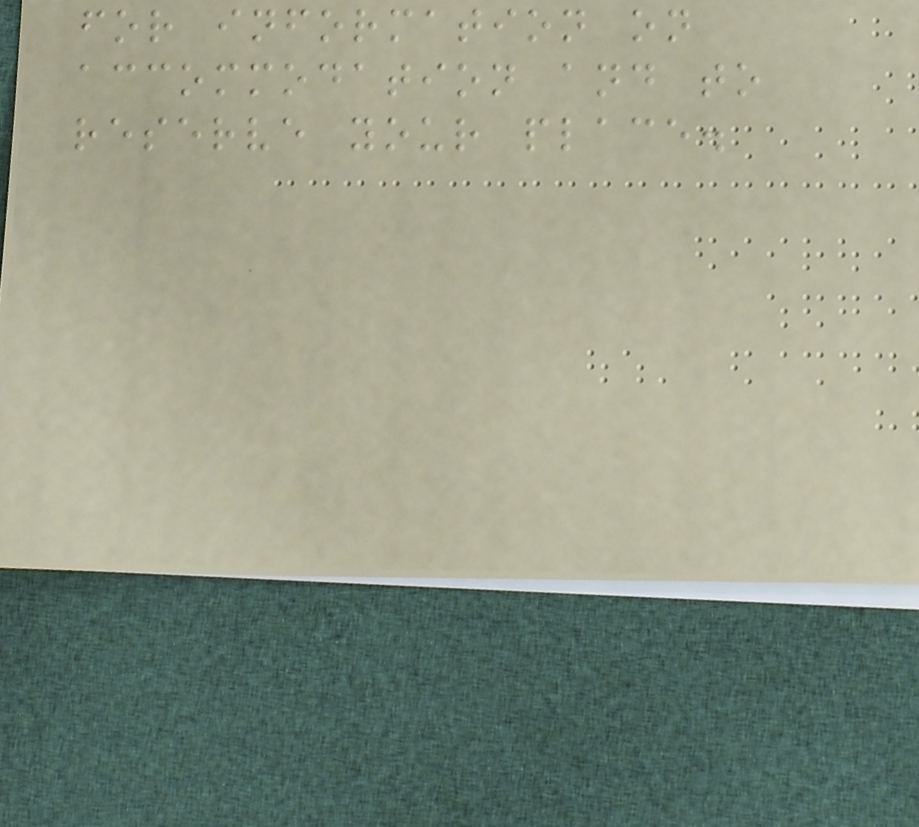for information on
accommodation and to
reserve your place.
